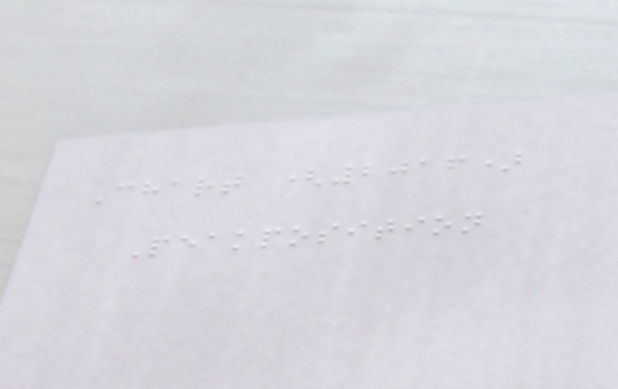Chart (2016)
Peakposition
